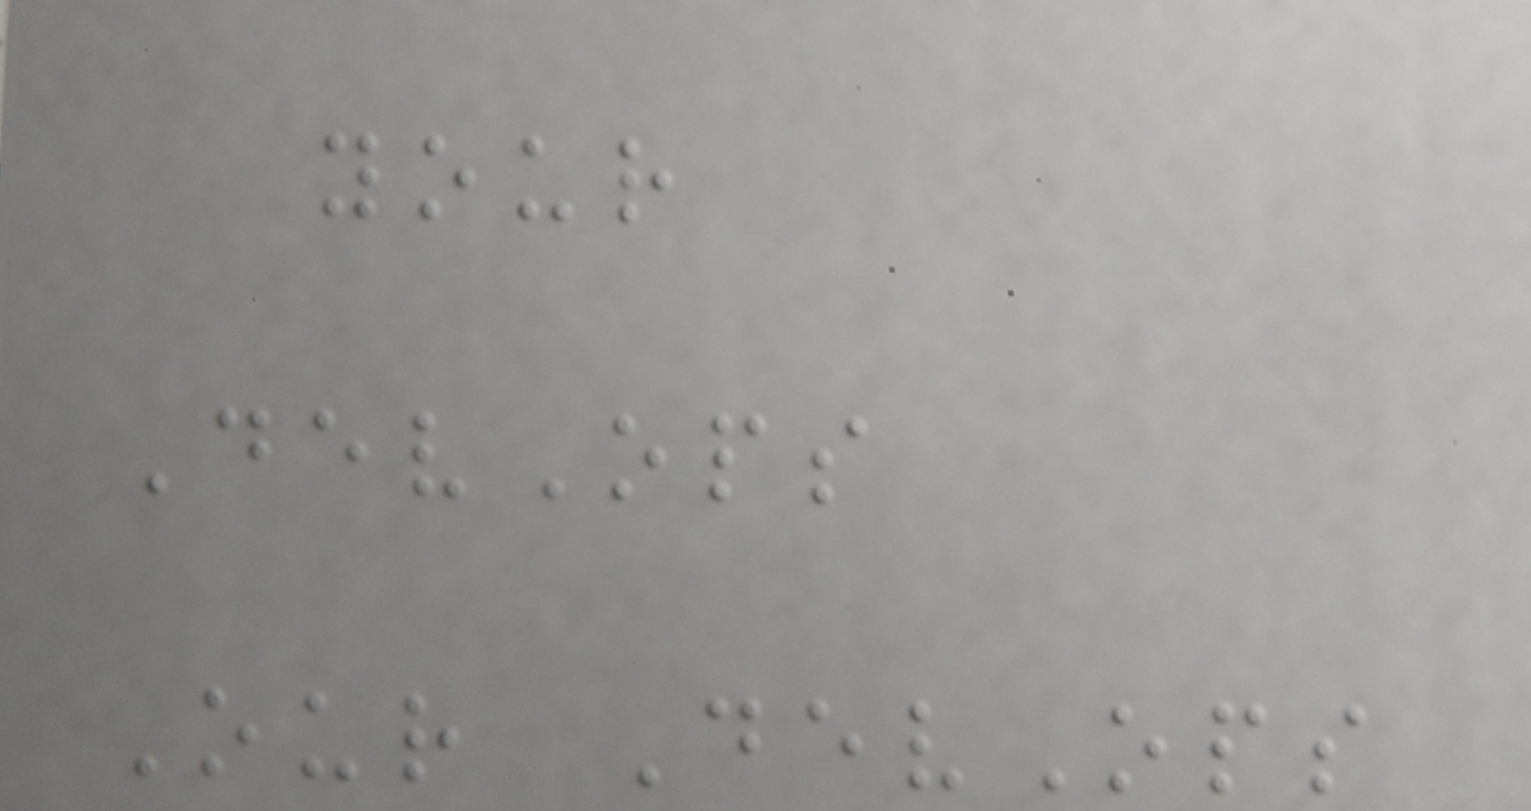your
DevOps
Our DevOps
